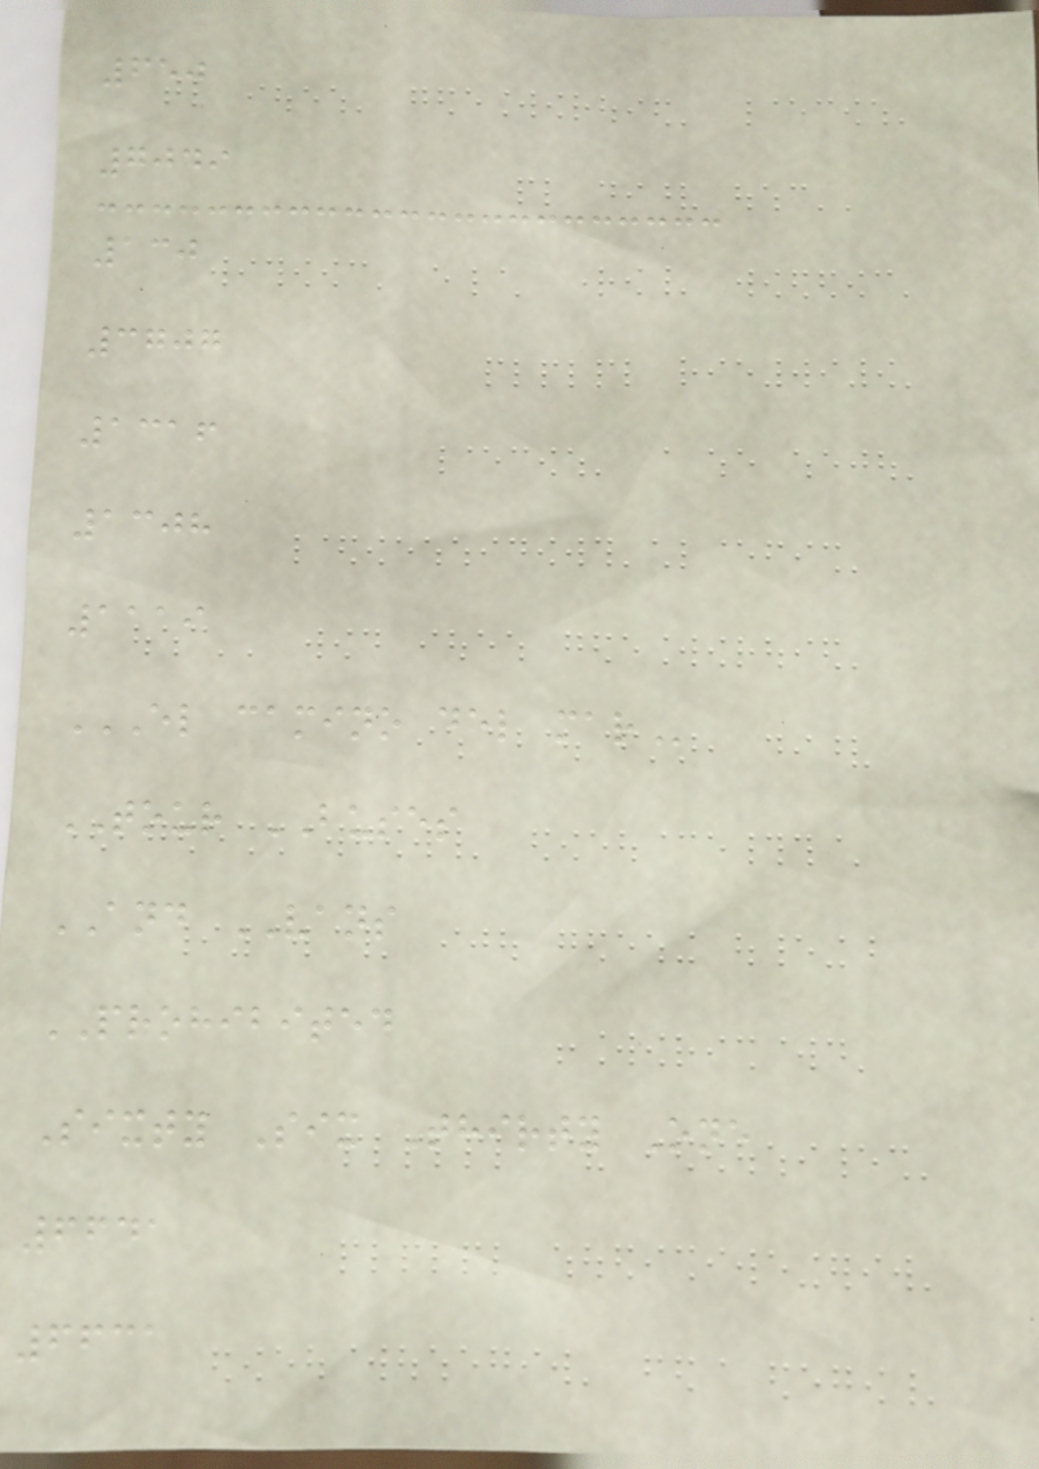650
7049
130
3707
1316
1308
1119
EL CAMINO DEL MAR
TOUR BUSES
AND VANS
PROHIBITED
Sixty Six Thirty One
6641
6631
